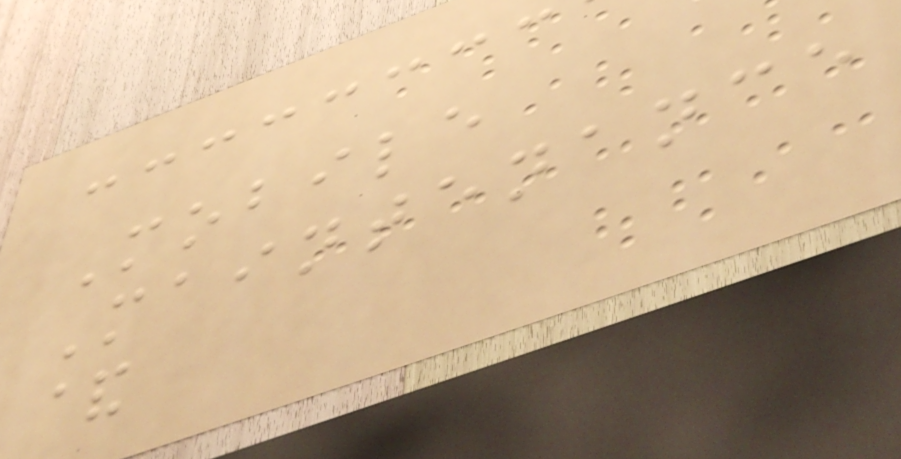Mobile
Maintenance
&
